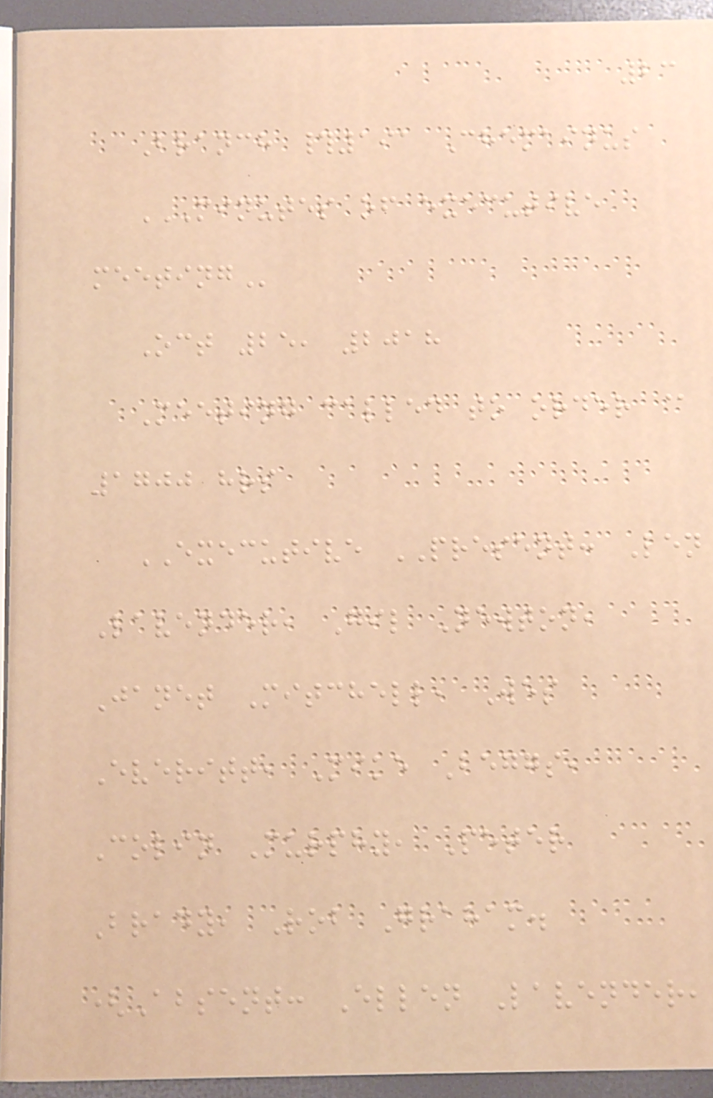23
Branch #191 Chemainus
MINUTES OF EXECUTIVE
MEETING
Oct 25, 2018
Meeting called to order @
1700 hrs
EXECUTIVE PRESENT: Len
Lavender, Gil Newton,
Janet Mitchell, Wes
Everitt, Mike Beggs,
Colin Murphy, Peter
Brady, Rob Graham.
(Absent: Ellen Lavender,
